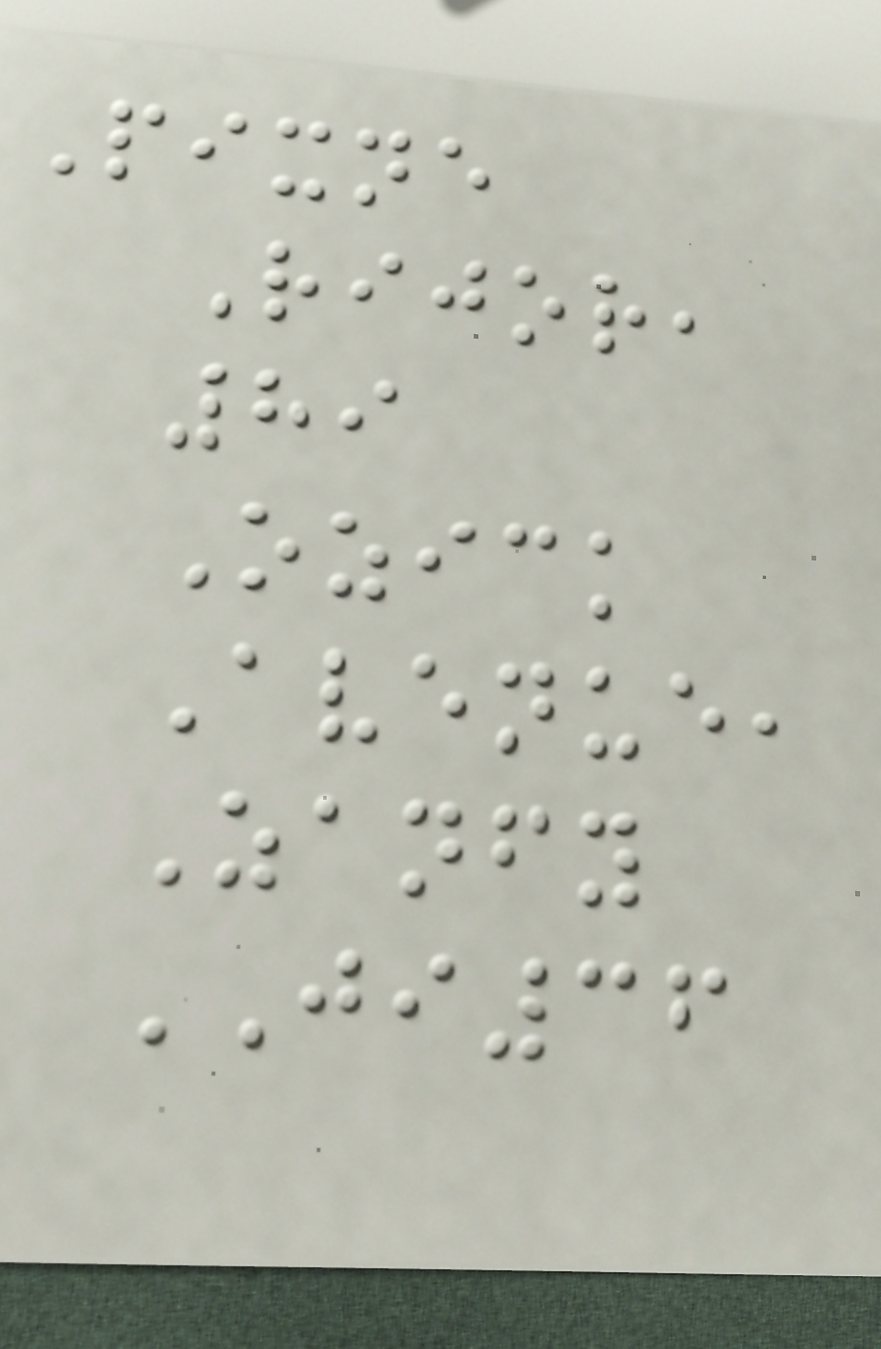Pixne
Rijor,
89
Ozick
Avenue,
Zanfy
JI36
